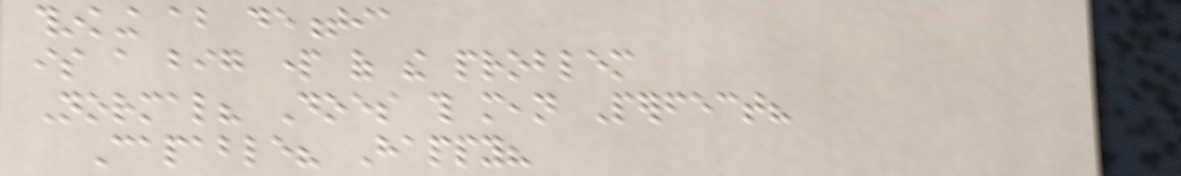thinking about dementia
is a big part of the problem
Normal? Does this mean Perfect?
Capable? Happy?
